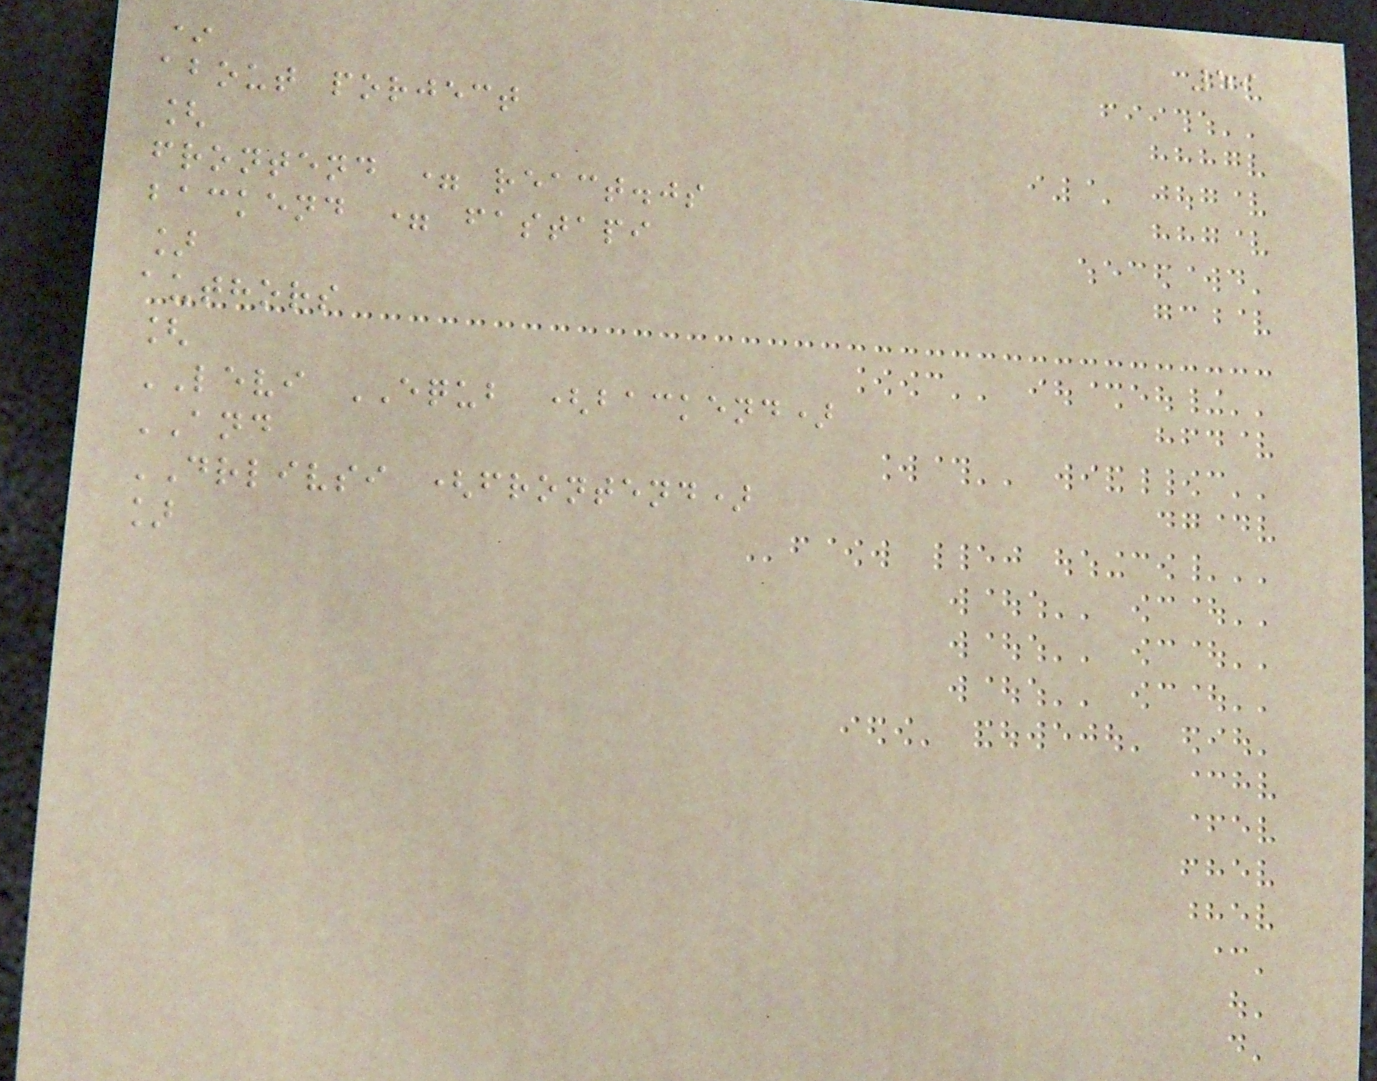59
*
about porject
[
frontend = react.js
backend = fastapi
]
authors
[
LEVI EQUB (backend)
AND
DRLIVSI (frontend)
]
